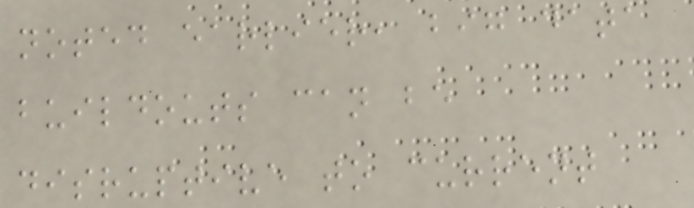noted earlier, big data
buildouts can be
disruptive to current
